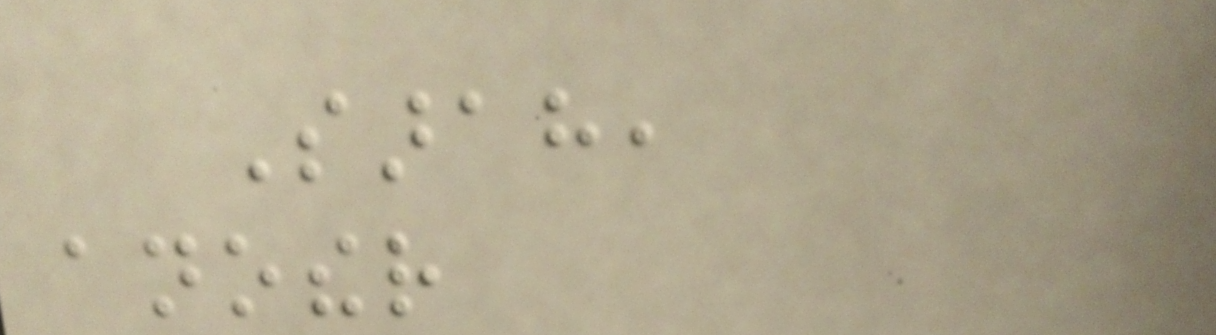Sarah,
another
